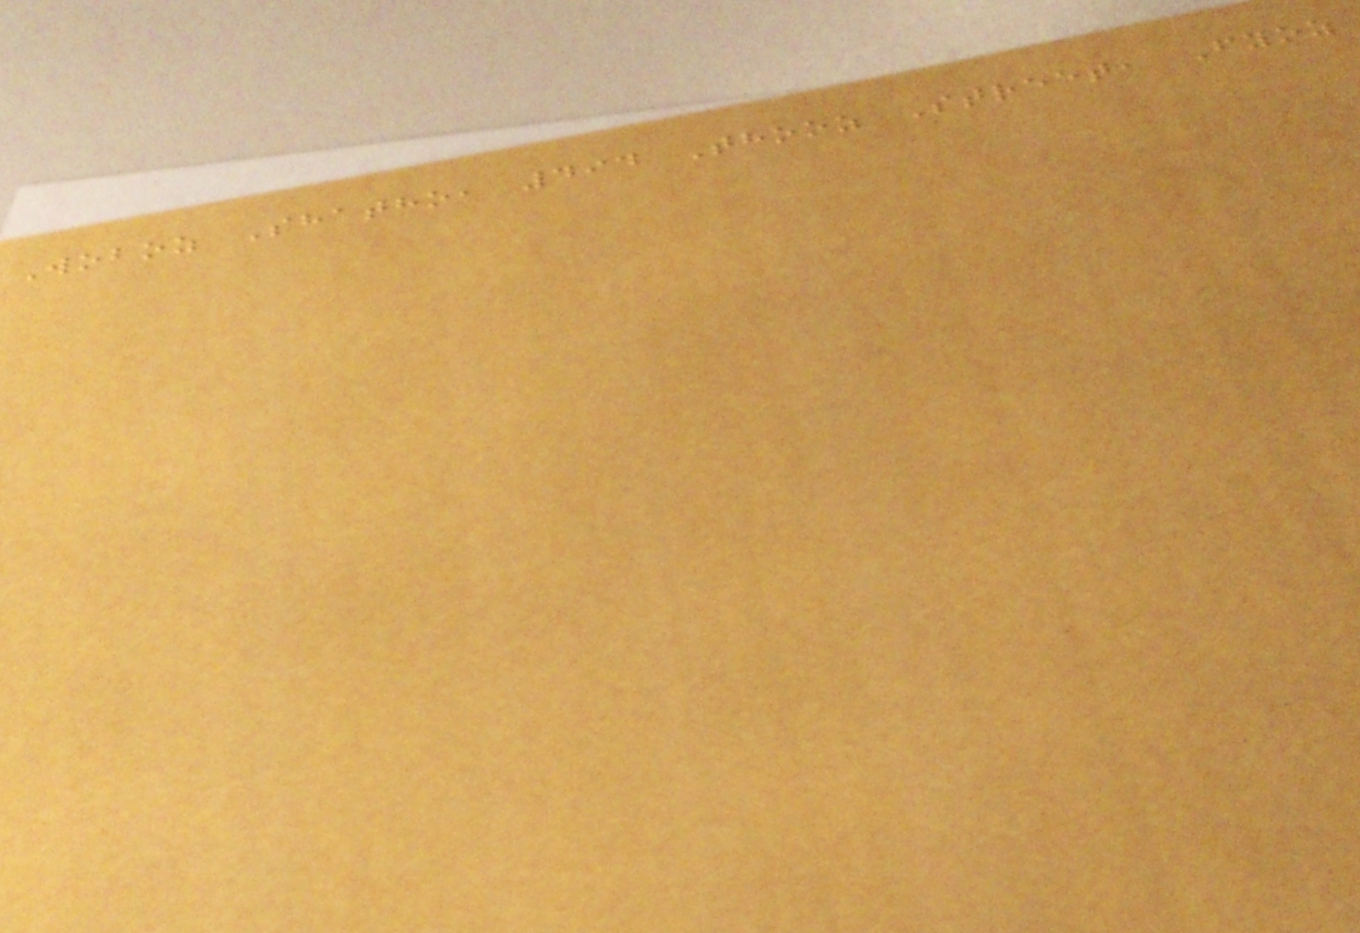Woboz Shatho, 494 Thooz Street, Fyoz
